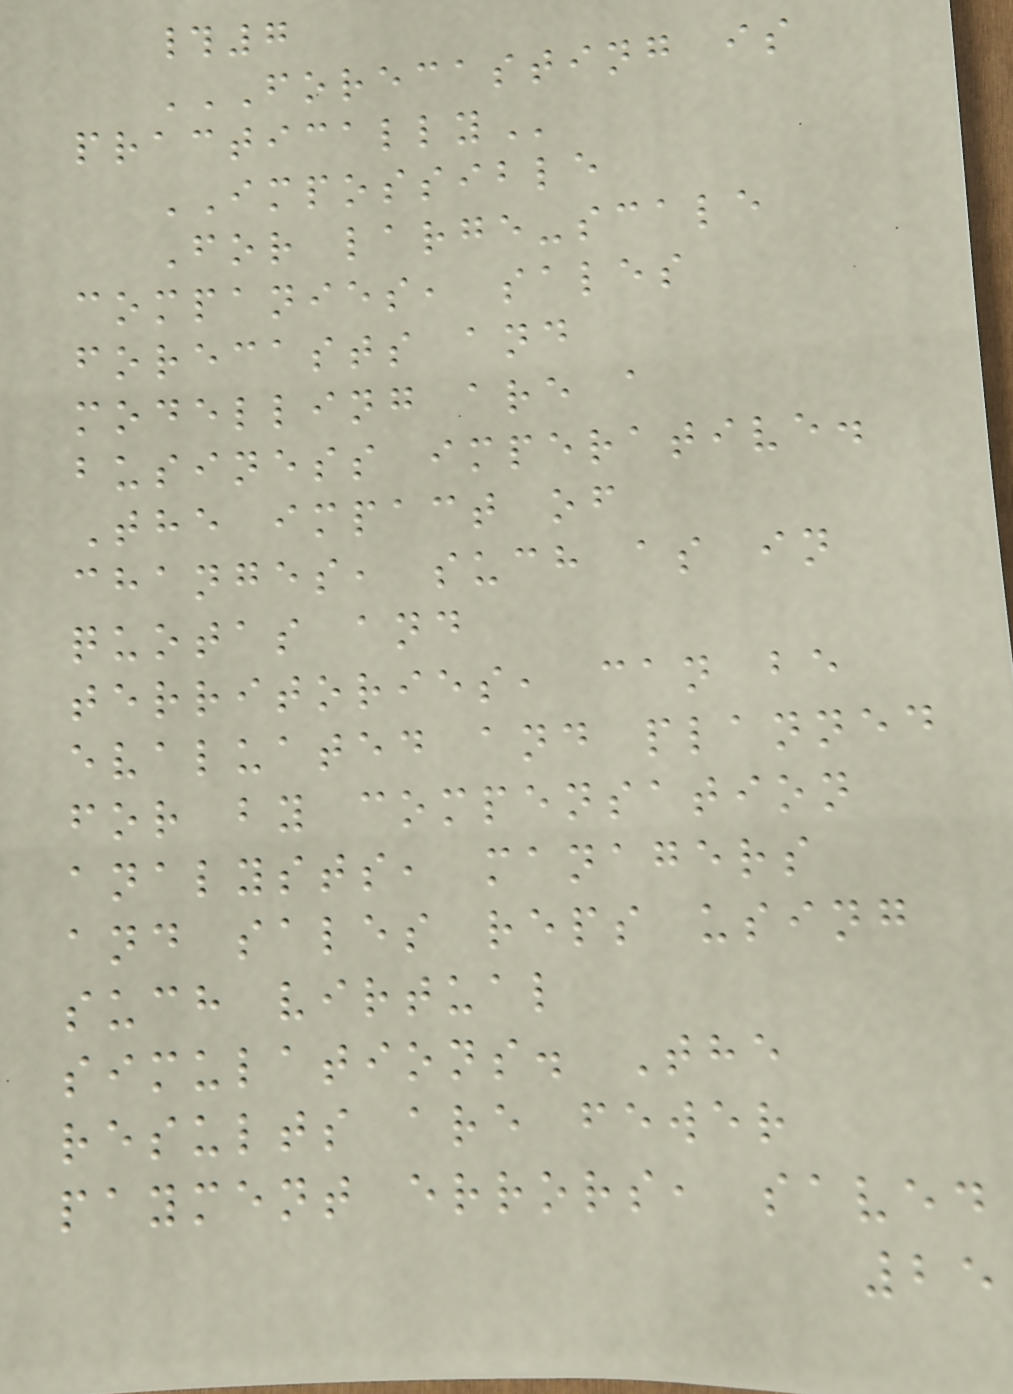#7
FORECASTING IS
PRACTICALLY
IMPOSSIBLE
For large-scale
companies, sales
forecasts and
modelling are a
business imperative.
The impact of
changes, such as in
quotas and
territories, can be
evaluated and planned
for by compensation
analysts, managers
and sales reps using
such virtual
simulations. The
results are fewer
payment errors, saved
25
